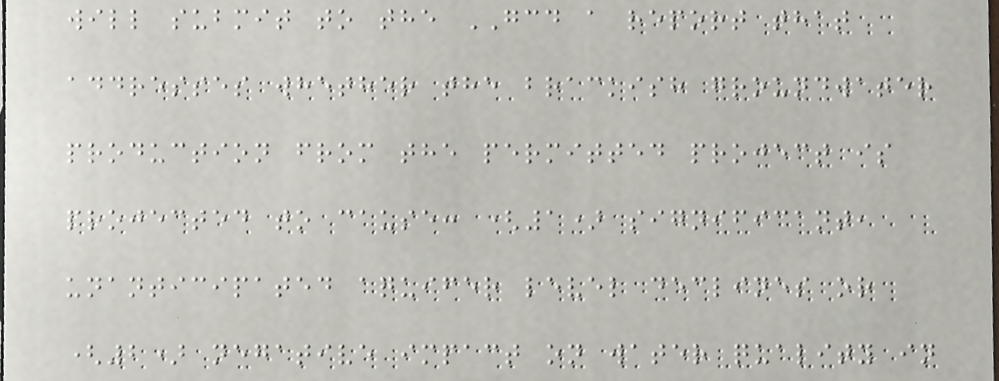will submit to the GCD a report that
addresses whether the brackish groundwater
production from the permitted project is
projected to cause: (1) significant,
unanticipated aquifer level declines or
(2) negative impact on water quality in
